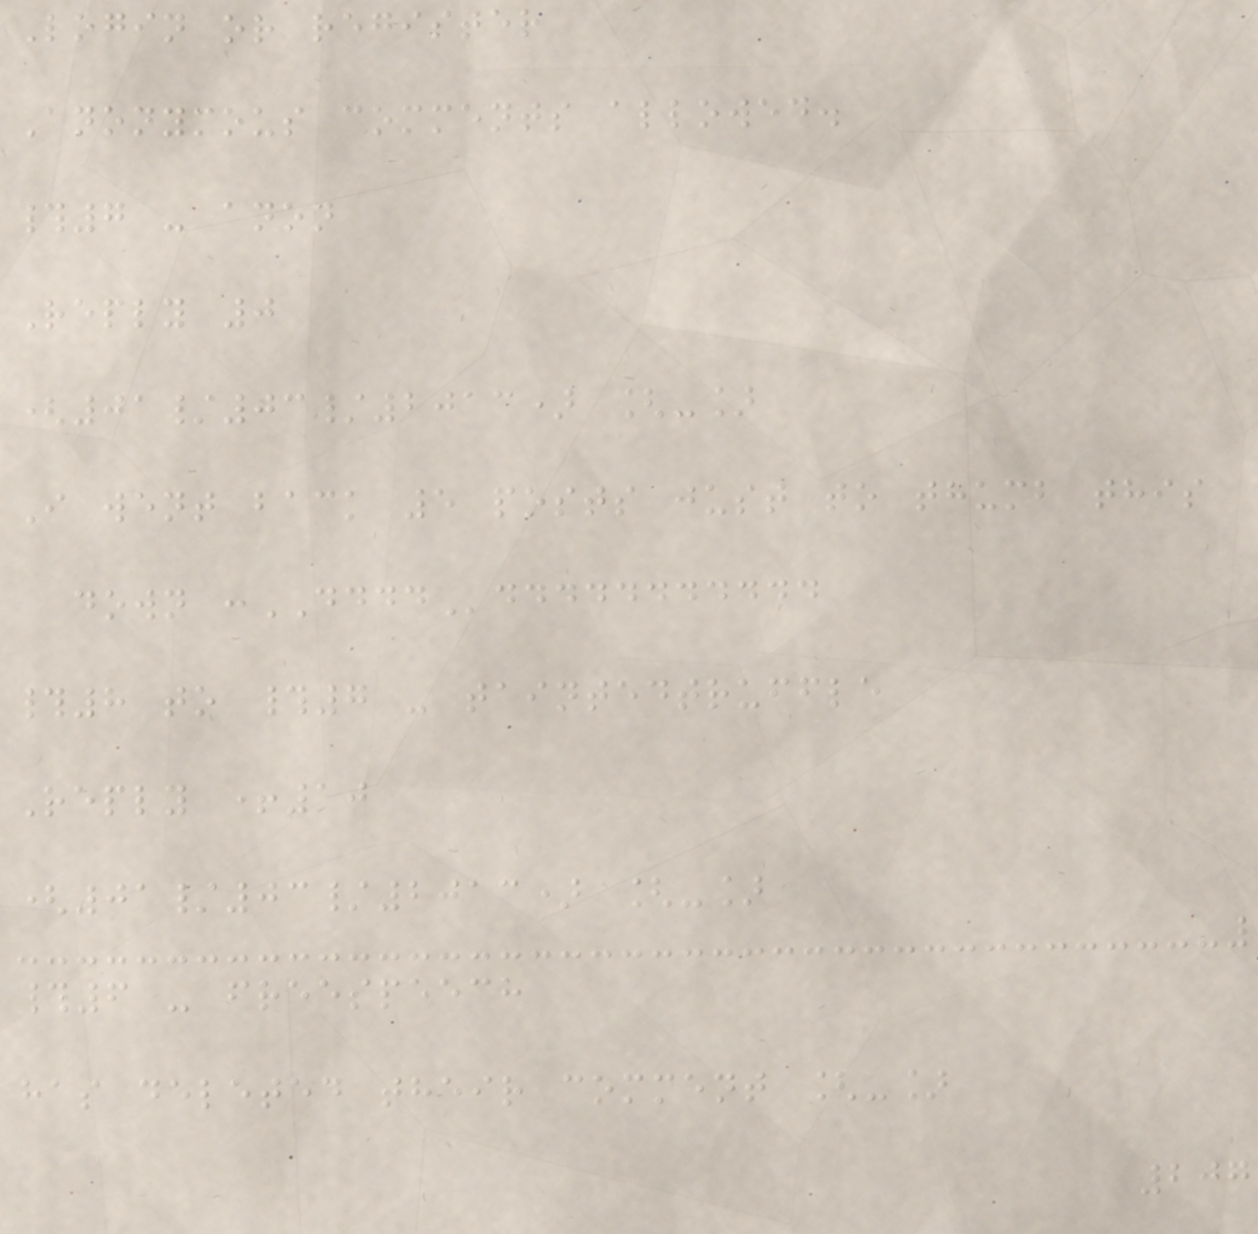Login or register
Anonymous comments allowed.
#7 - anon
Reply 0
(01/03/2013) [-]
I went back 5 posts just to thumb this
down :DDDDddddddddddd
#8 to #7 - taintedtruffle
Reply +10
(01/03/2013) [-]
#6 - freespeech
has deleted their comment [-]
207
